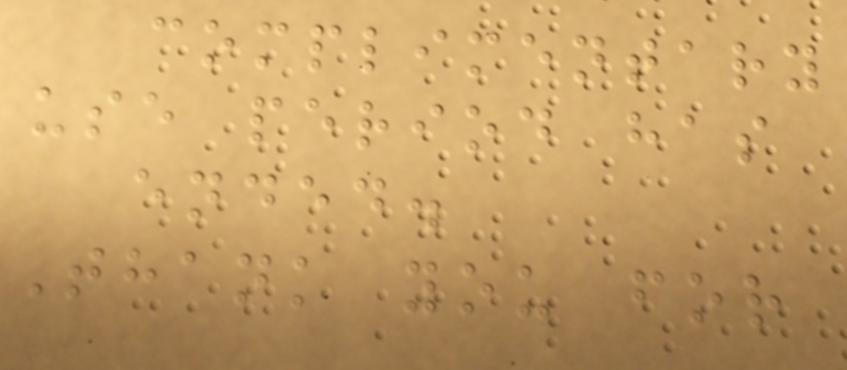complimentary
use period has
ended.
Thank you for
